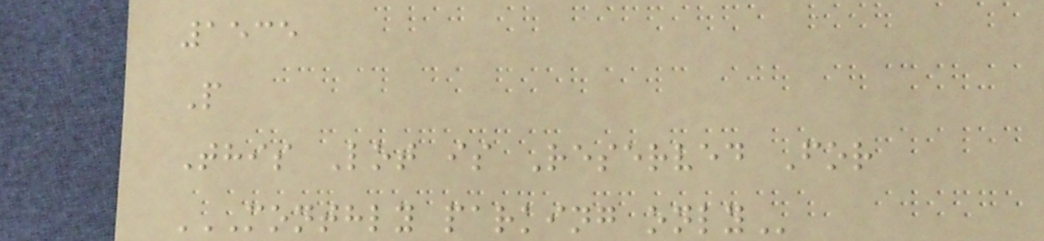1535
P
This Lot is Reserved For
MONTHLY PARKING ONLY
